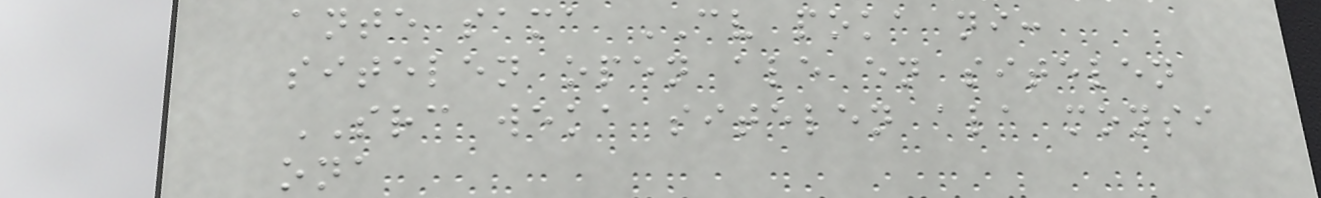ante sama CV poka ni:
sitelen open ale en sitelen
SRC weka sitelen ala monsi
ona
